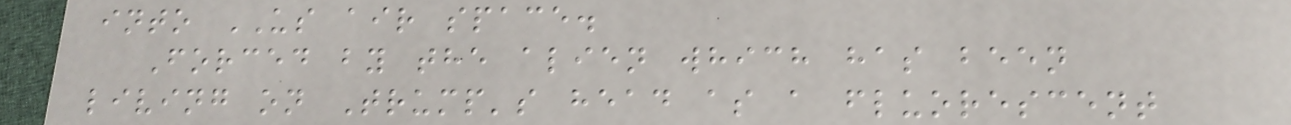into US air space.
Forced by the alien which has been
living on Trump's head as a fluorescent
